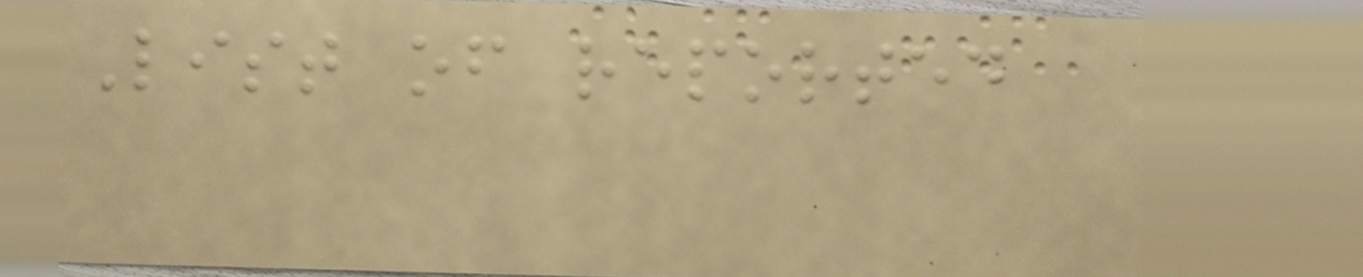List of reported
